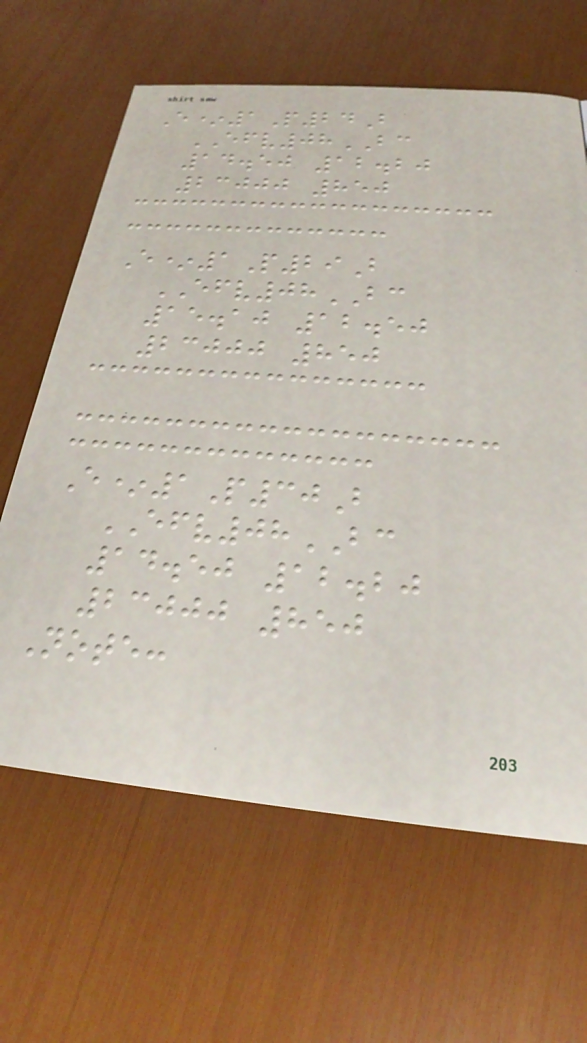E*1P24B
EFV08BC
14.50 12.20
23000 850
E*1P29B
EFV08BC
15.10 12.50
23000 850
E*1P30B
EFV08BC
14.50 12.20
23000 850
Note:
